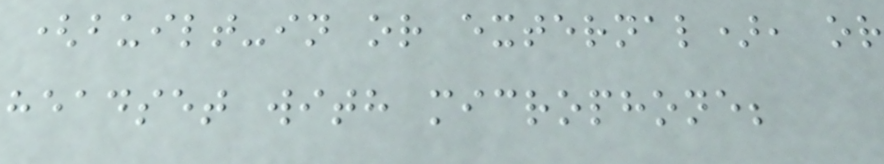(built-in or external), or
headset with microphone;
